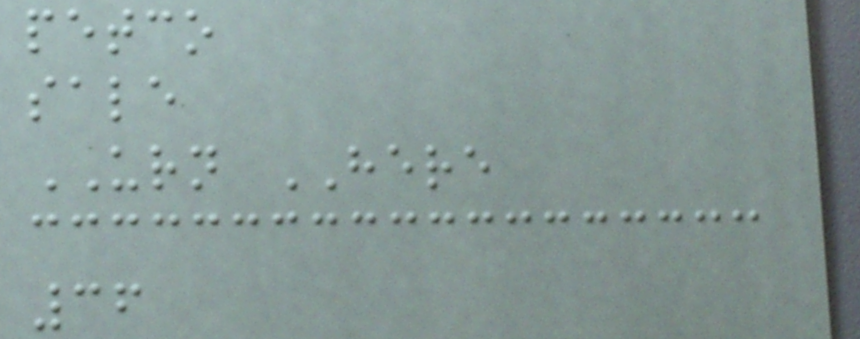petco
sale
URN HERE
36
